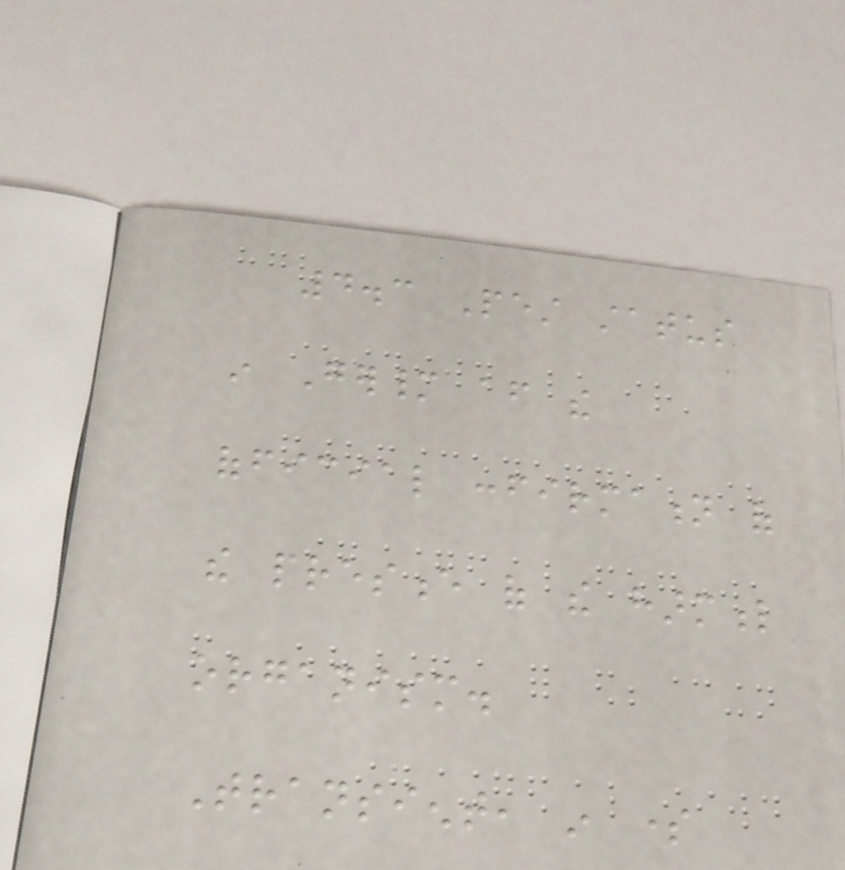4.3 Pest status
in Germany after the
official confirmation of
the presence of the harmful
organism.
Transient, in some
